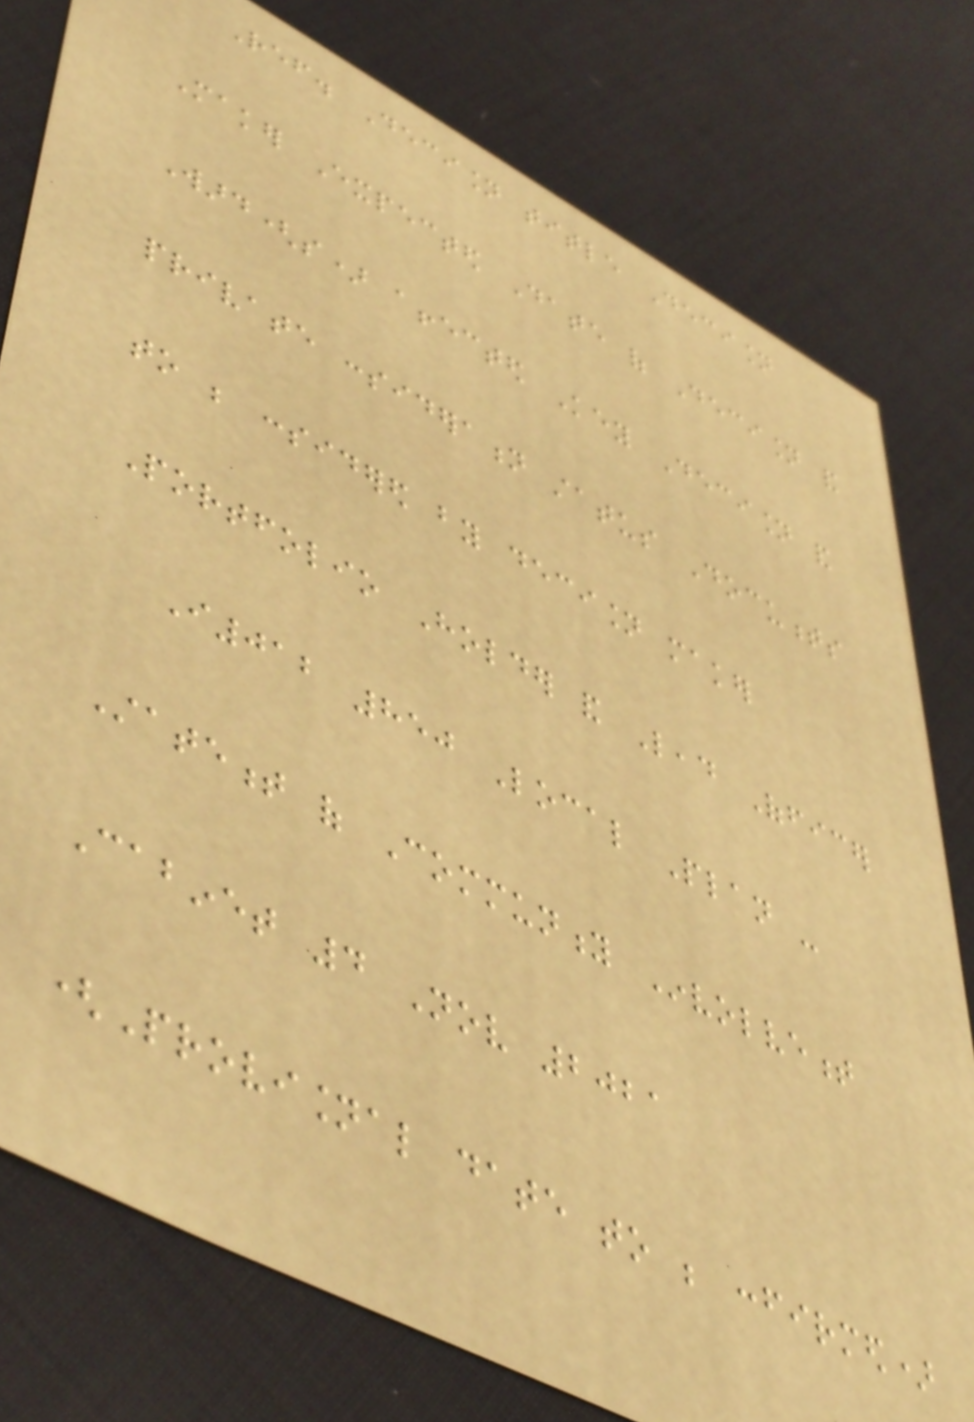Ref. Decision title Decision
Maker Expected Date of Decision and
Ward(s) affected Key Decision and
private consideration status Documents
to be considered by decision maker
Portfolio Holder and Lead Officer
I012 850 Local Plan -
Statement of Community Involvement
Cabinet 4 Nov 2021
(Provisional date to be confirmed)
